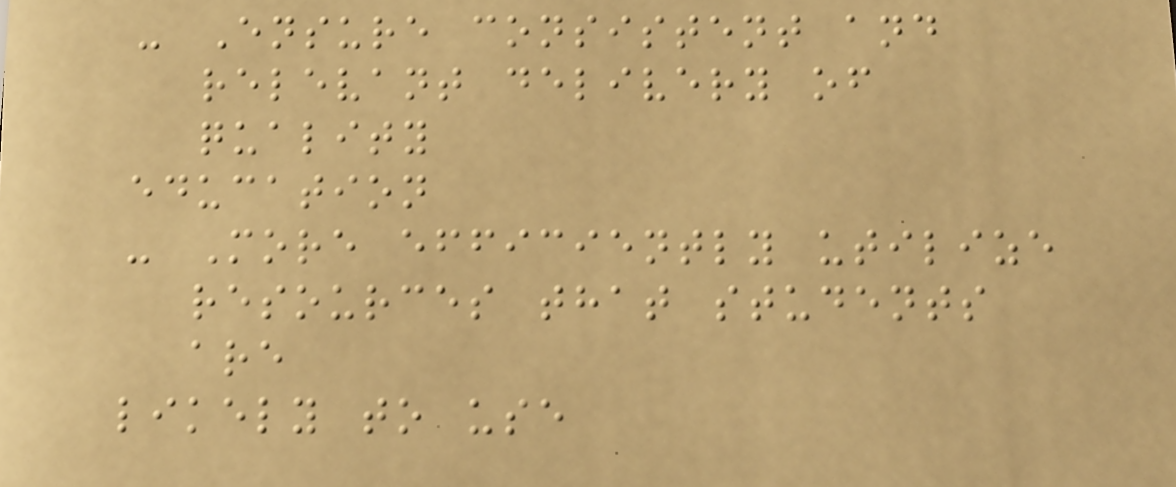- Ensure consistent and
relevant delivery of
quality
education
- More efficiently utilize
resources that students
are
likely to use
